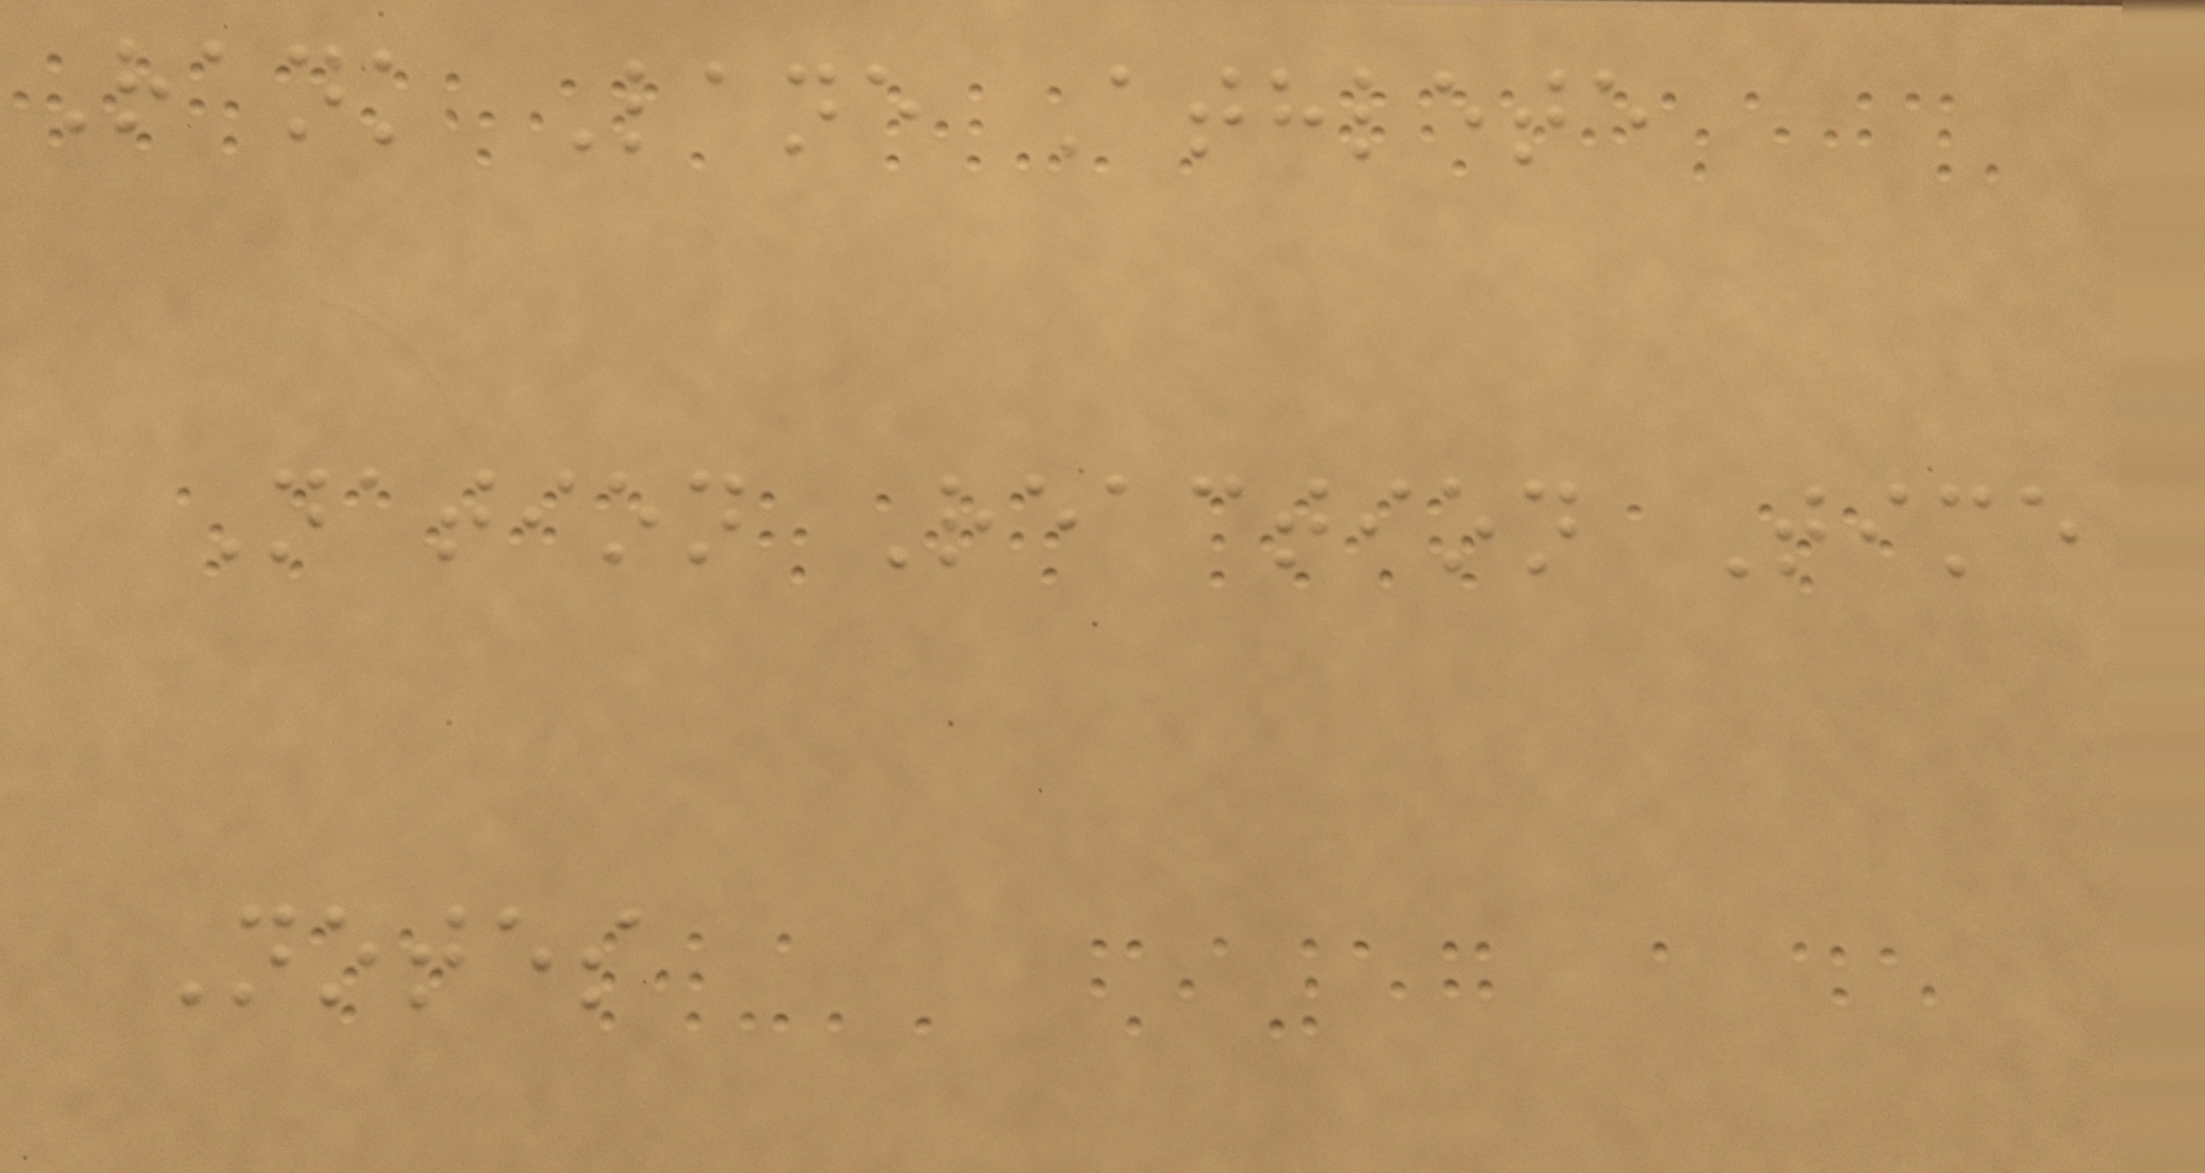Rank Lane Athlete
Nation Reaction Time
Notes
